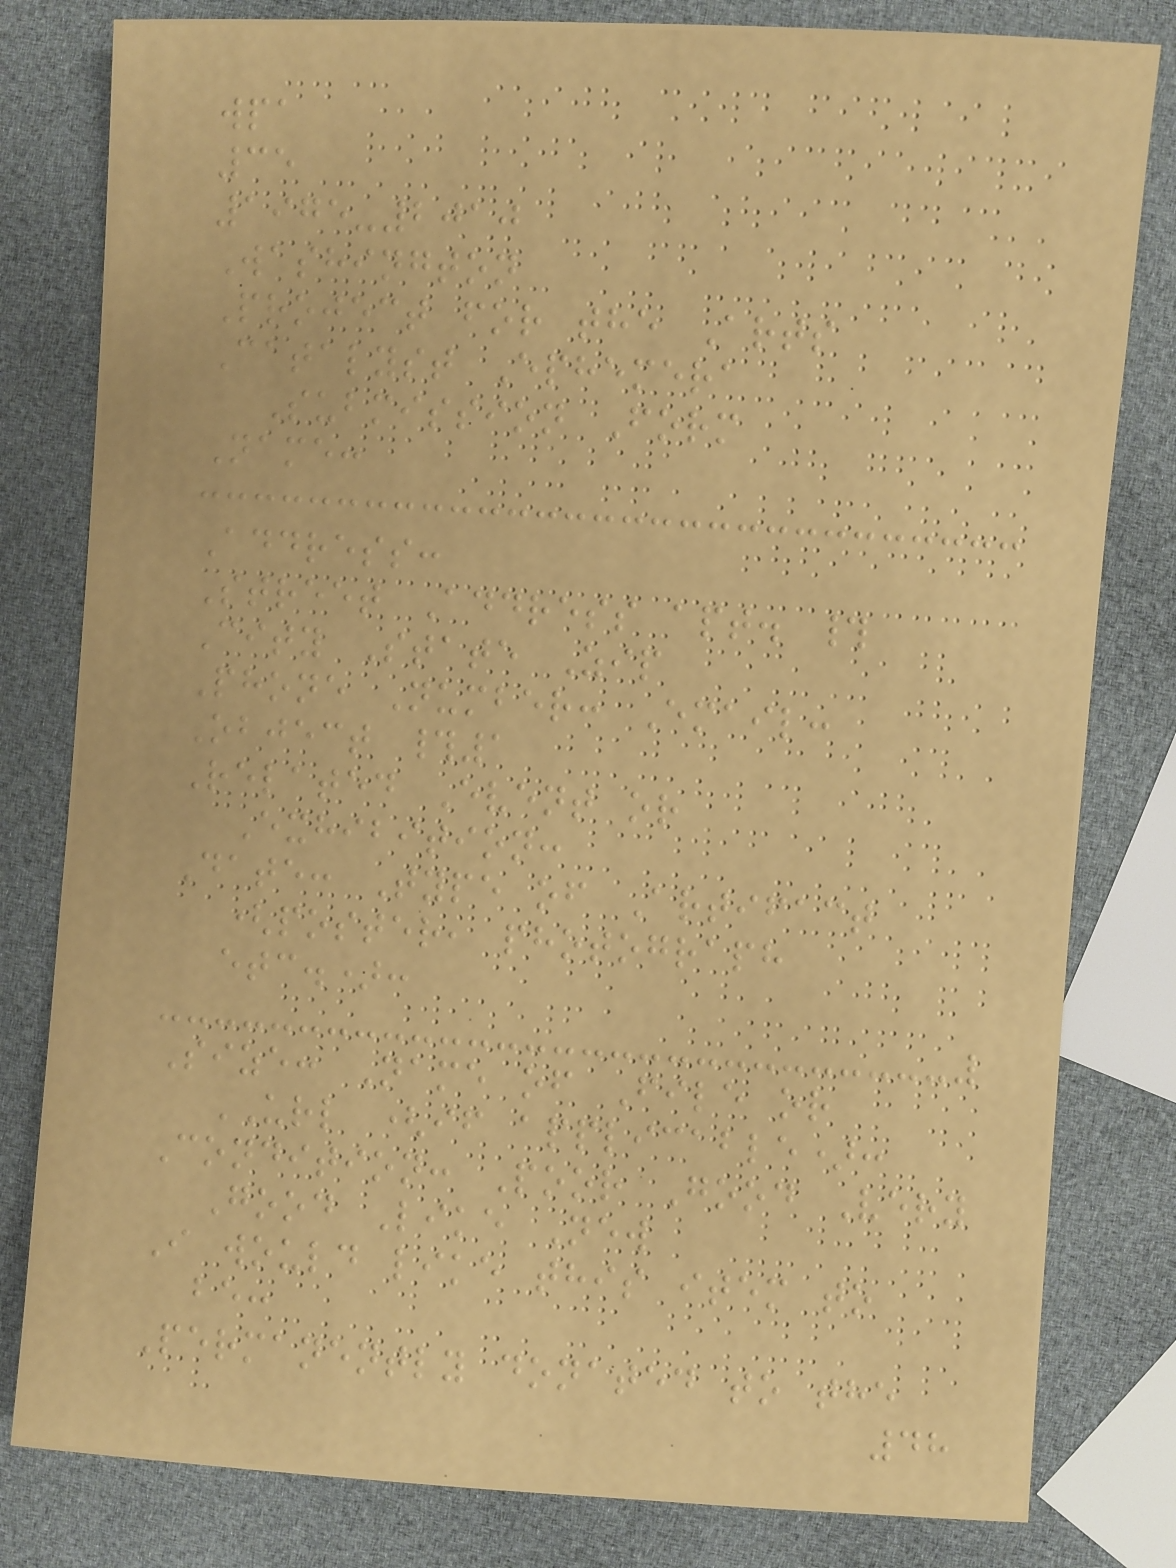wpa
35
1975-2010
Washington
Project for the Arts
Catalyst Ephemera
Submission Form
Name:
Address:
Street Address apt. #
City State Zip
Phone Number: Email:
Object #1
Related Event or
Exhibition:
Date: Type of Artifact
(poster, photograph
etc.):
Size: Name of File or
URL (if applicable):
Condition: Poor Good Very
Good Like New
I would like this item to
be:
Permanently donated to the
48
